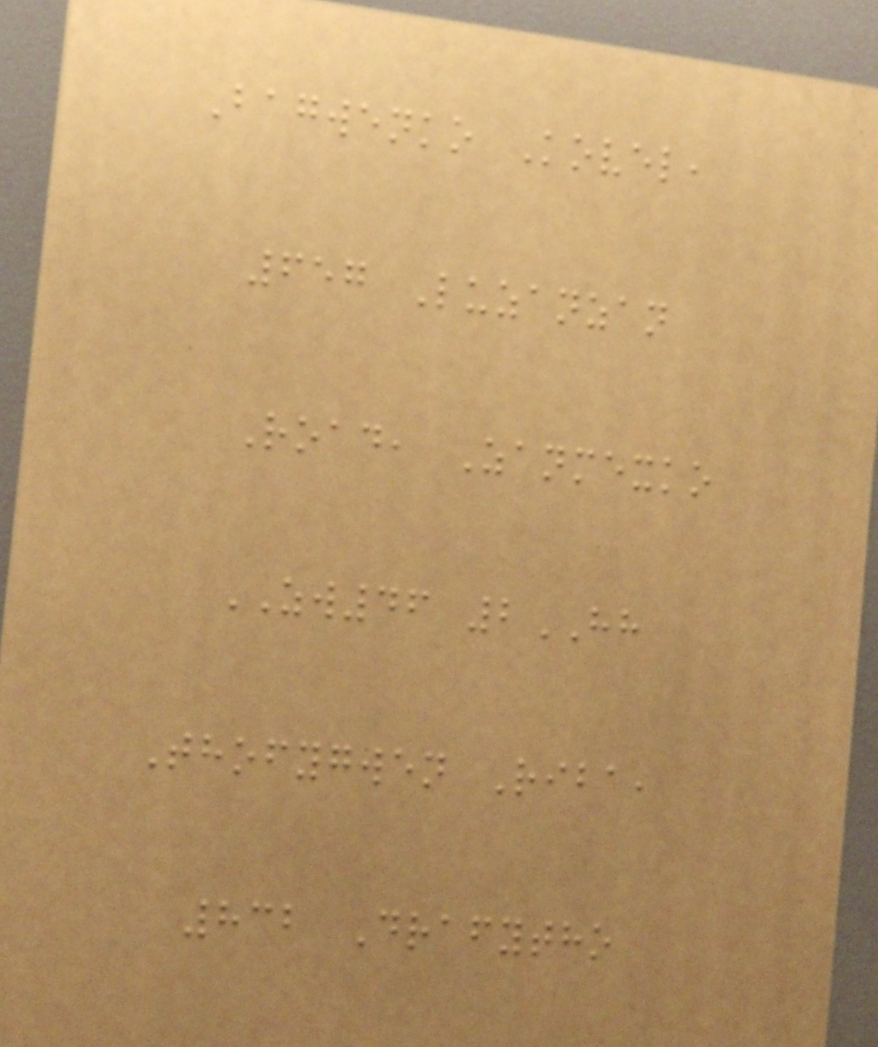Bagwenko Kovel,
657 Luzanzan
Road, Zanmexko
ZW46 2HH
Thofygwen Riba,
832 Drafytho
